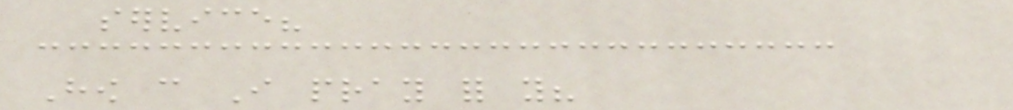service?
How can I pray for you?
